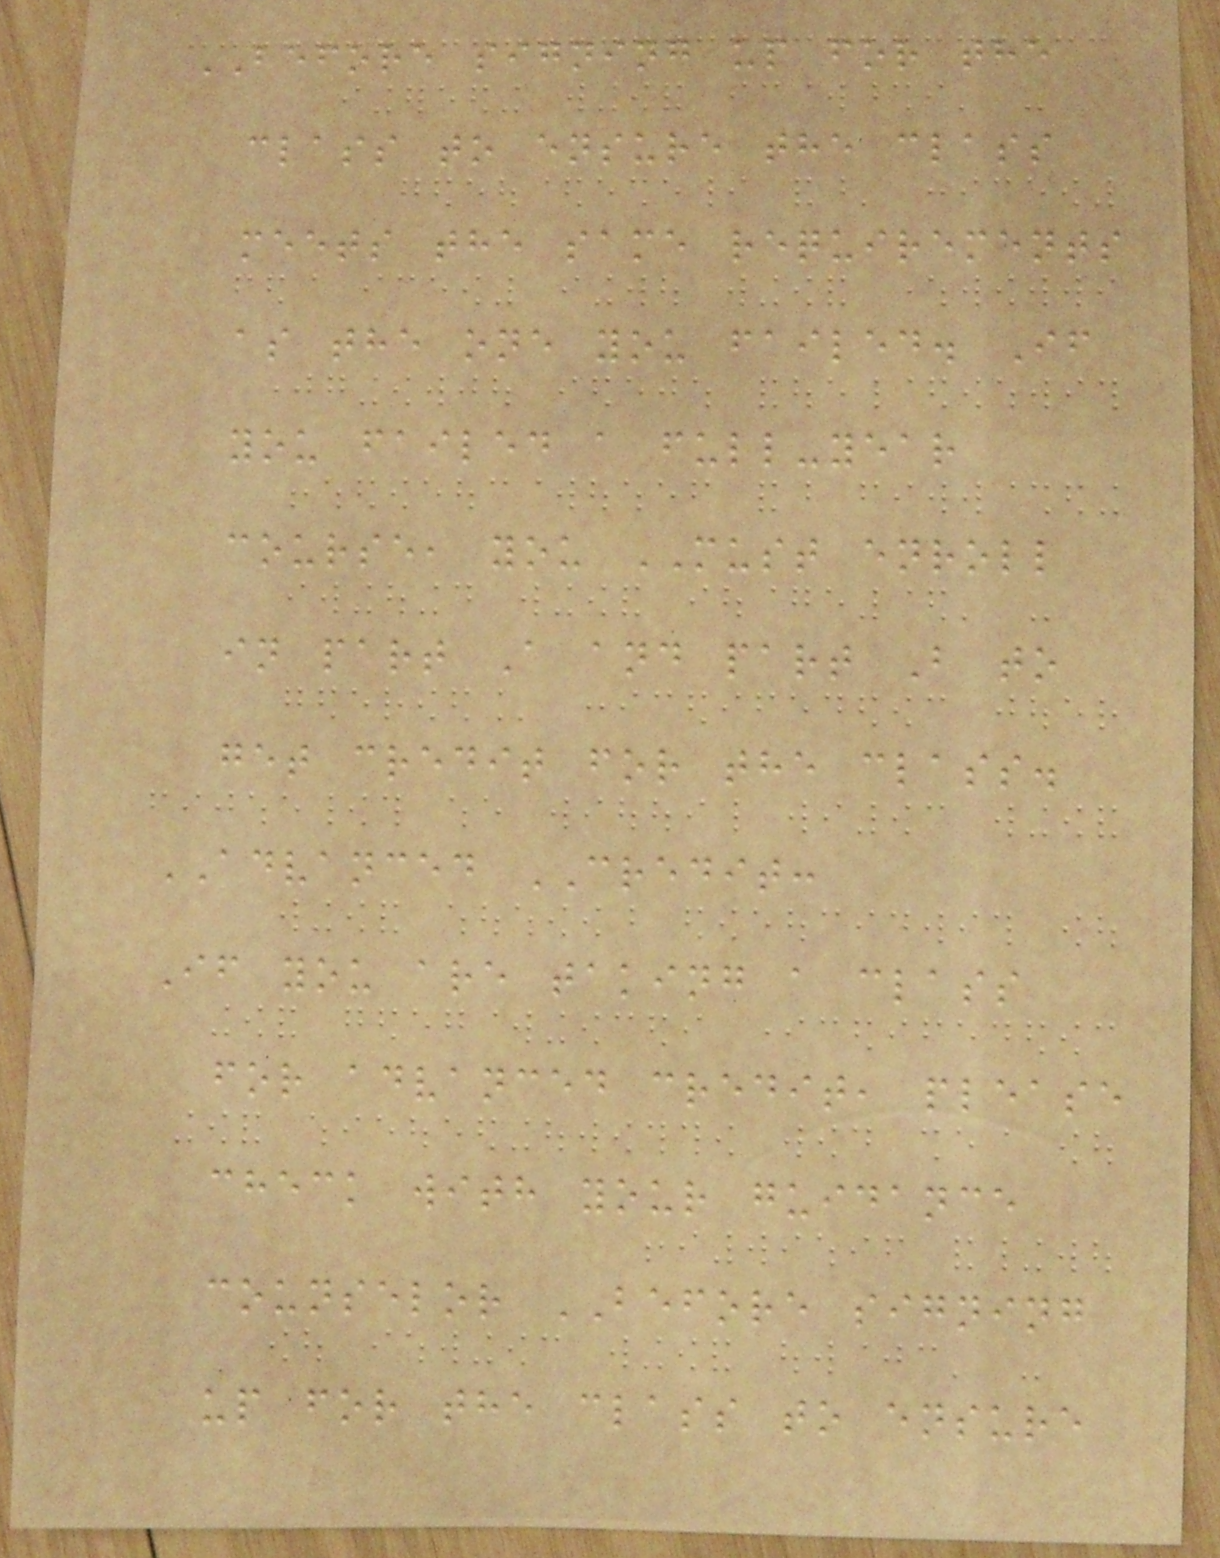BEFORE signing up for the
class to ensure the class
meets the same requirements
as the one you failed. If
you failed a full-year
course, you MUST enroll
in part A and part B to
get credit for the class.
ADVANCED CREDIT:
If you are taking a class
for advanced credit, please
check with your guidance
counselor BEFORE signing
up for the class to ensure
